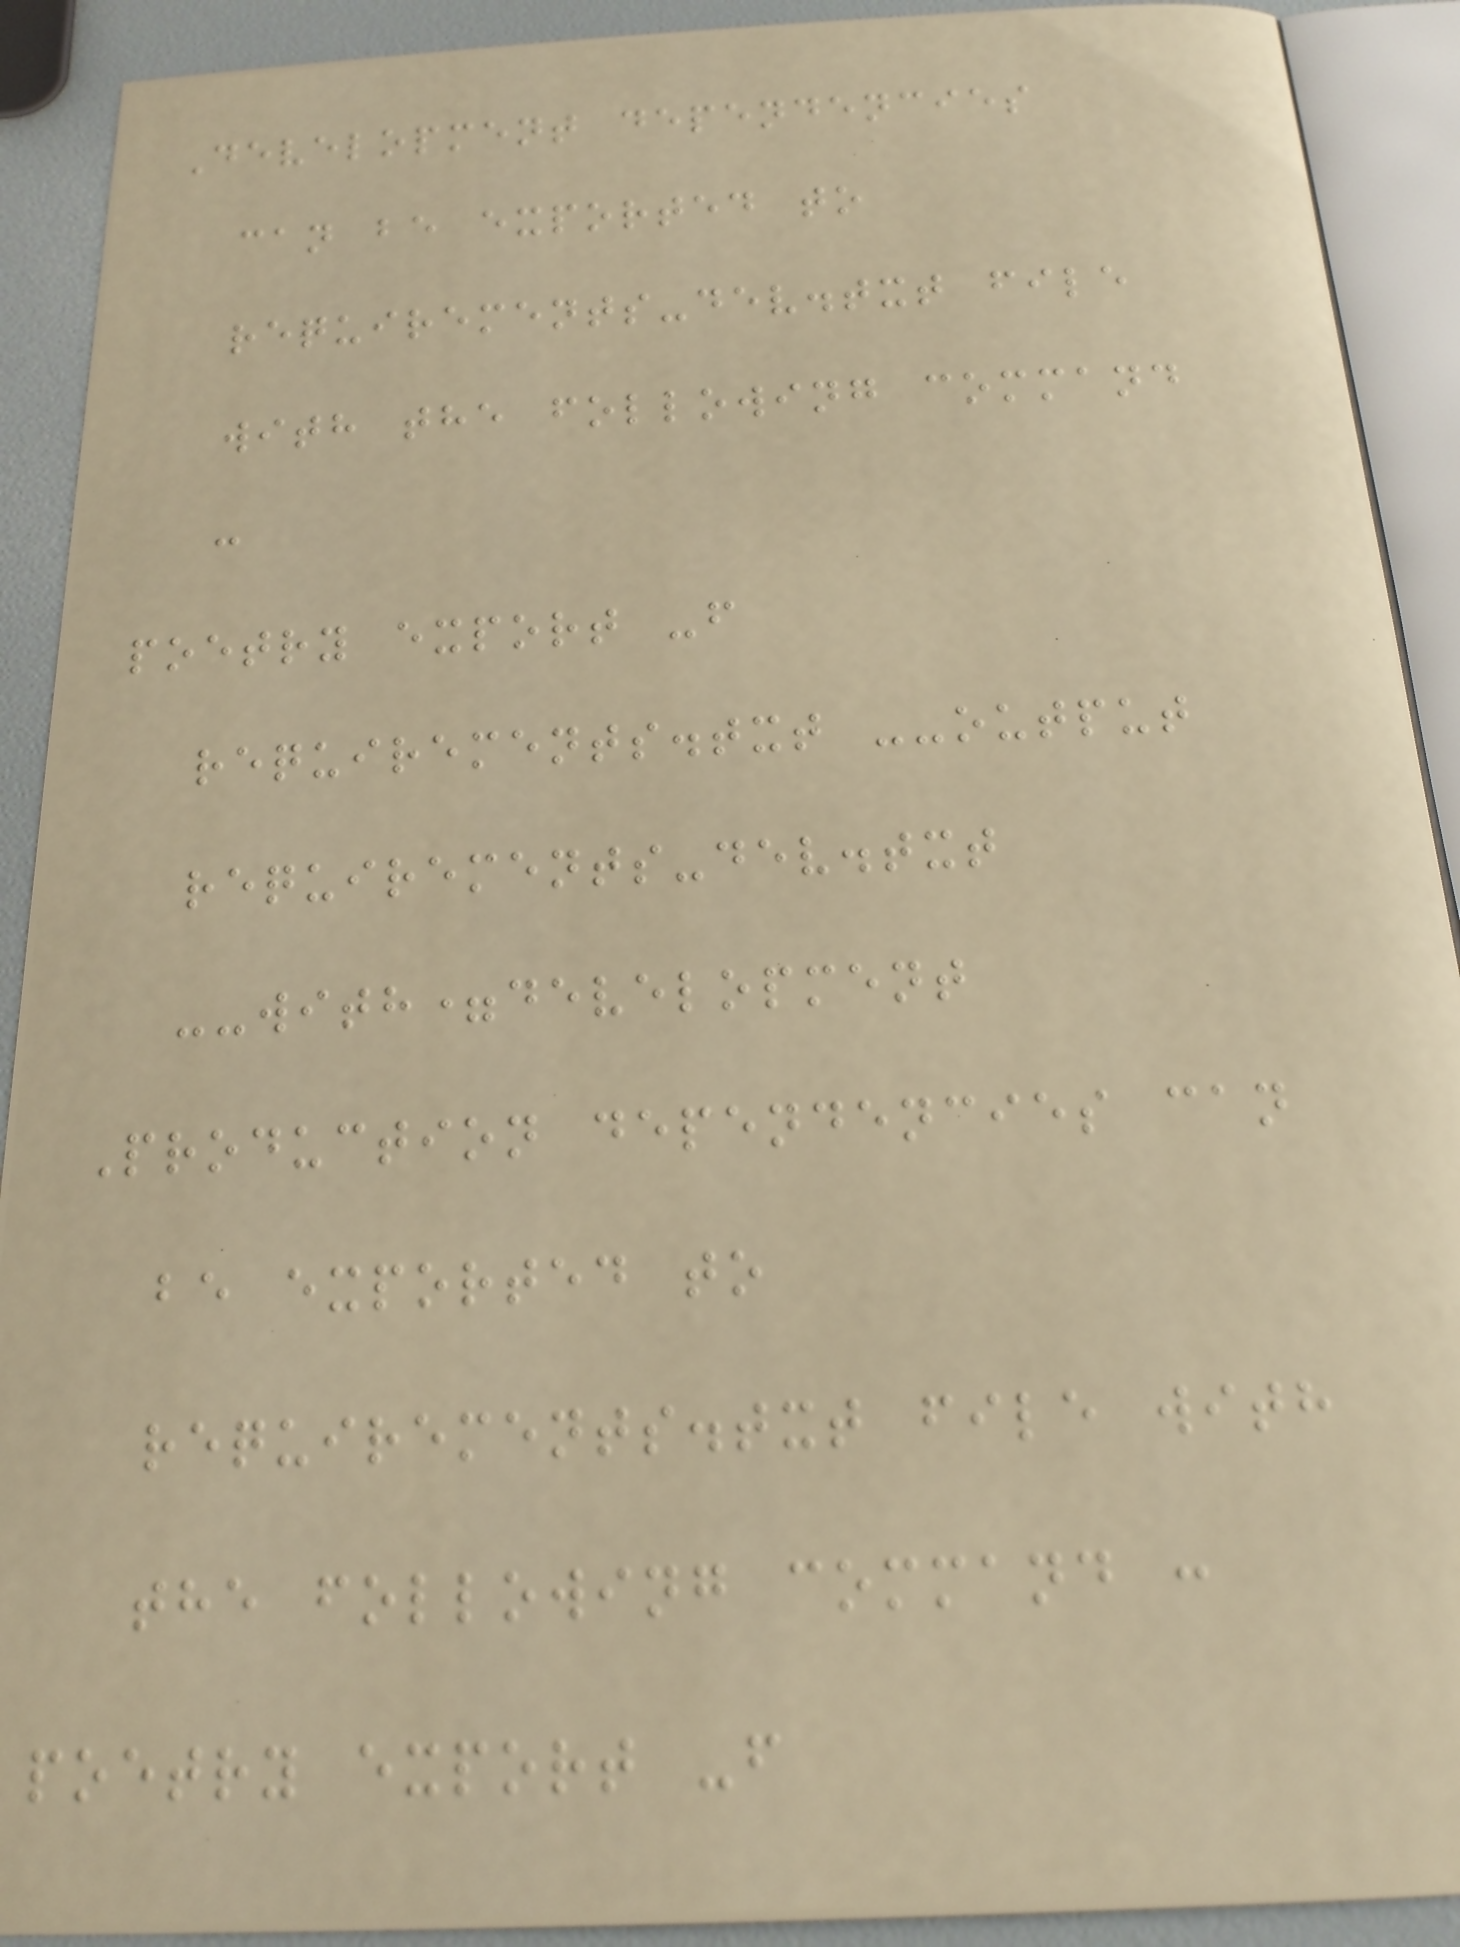Development dependencies
can be exported to
requirements-dev.txt file
with the following command
:
poetry export -f
requirements.txt --output
requirements-dev.txt
--with=development
Production dependencies can
be exported to
requirements.txt file with
the following command :
poetry export -f
